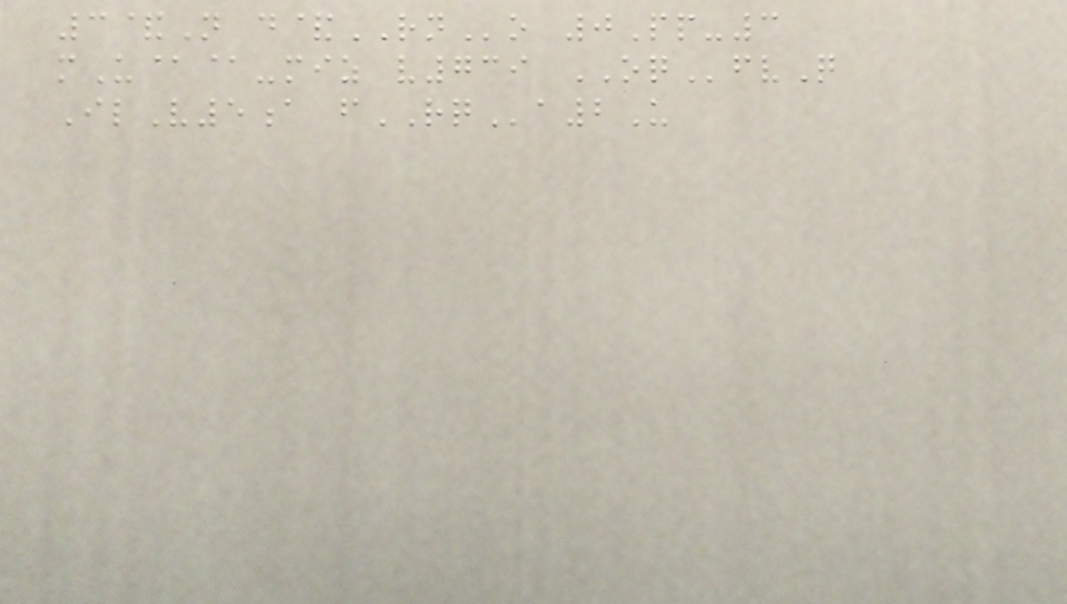3&N d&RNo 0Pp-3
mU@@-miz v739 OQfvQ
IlV5a fRQa2U
